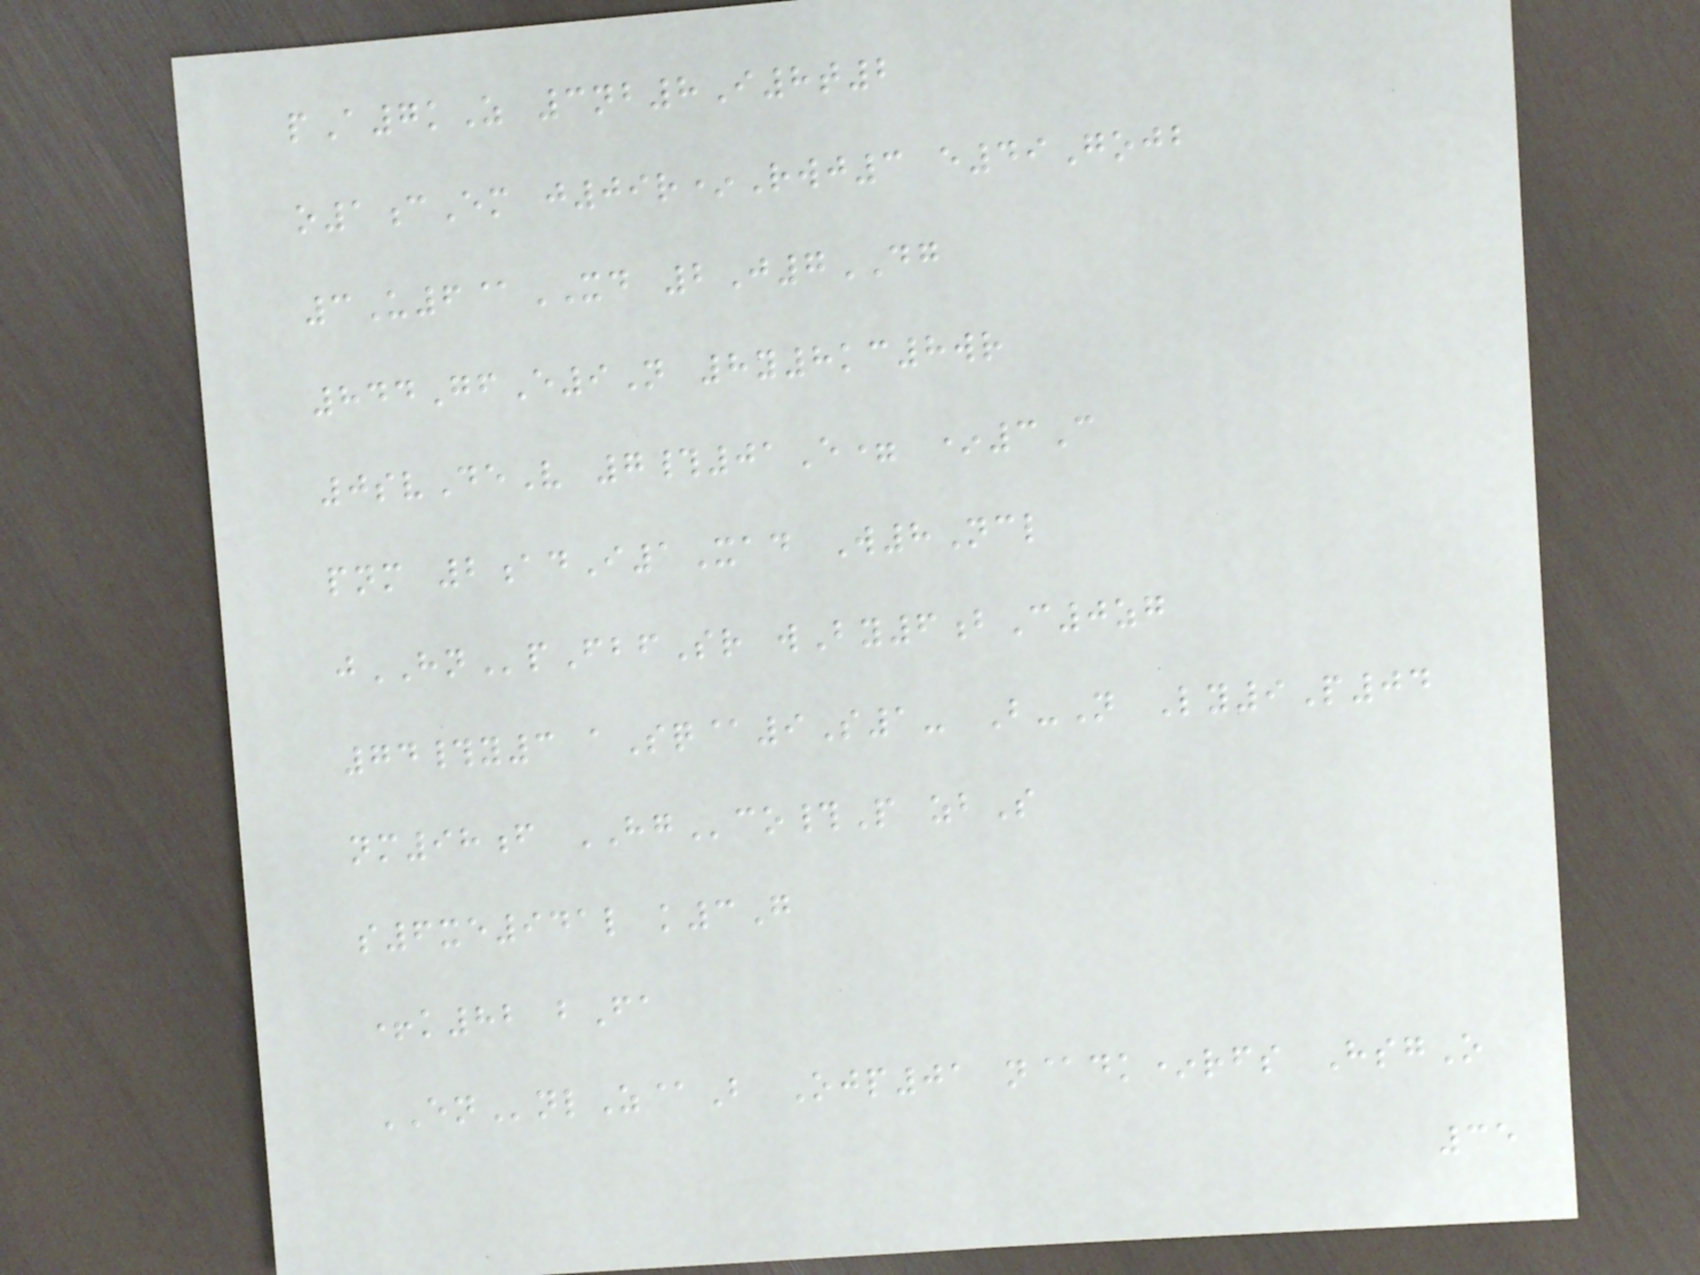pA7kZ 3nb8I8t2
o1cEm j09r*Rwj3 e49Gojb
3U6@XD 2J7DG
844GfE9N 8y8kc8wr
0svDeV 7#01E= *3C
pnm 2adI1Xad W8Ncl
jHNpFbfSr wBy6bC0zg
74#y3 aSq@9S1- B-N Ly9P04
nm98f HGco#P zbS
s6xe941l k3G
+k82 bFa
ENnlZ@B Ojp01 n@dk*rfs HsgO
35
